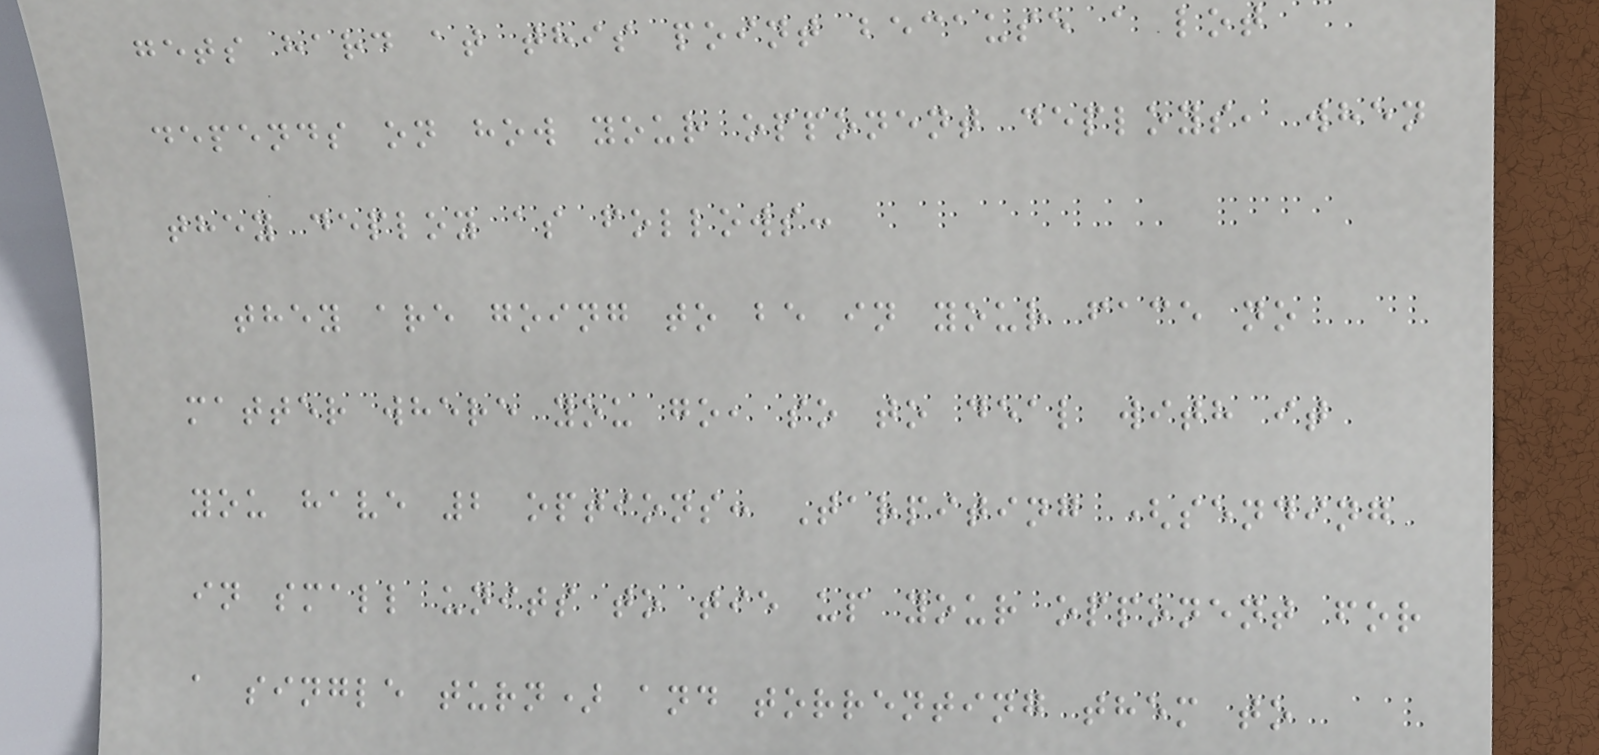gets hard at this point because a lot
depends on how your opponent deploys, when
they deploy as follows:
they are going to be in your face no
matter where you go, so to deal with it
you have 2 options: Tarpiting (sending
in small units to tie up your opponent for
a single turn) and torrenting them to
